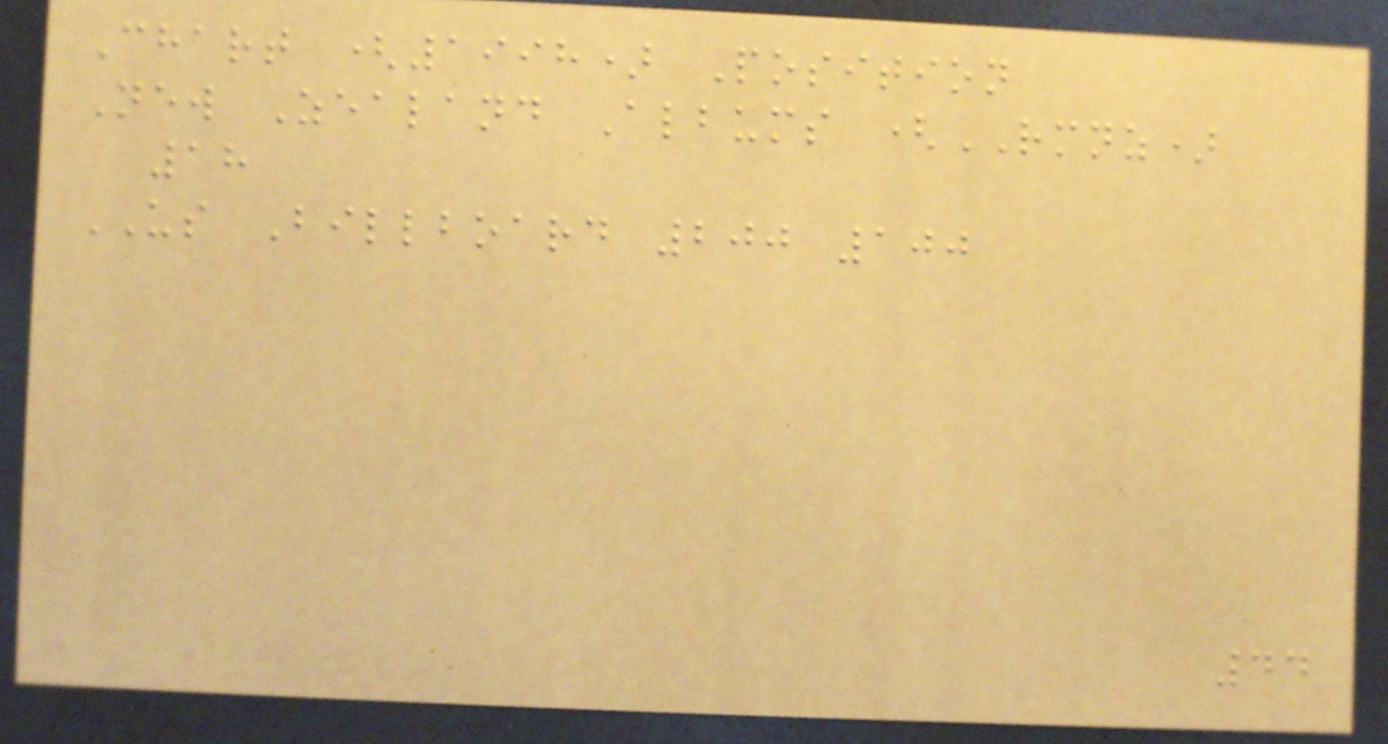Chart (1998) Position
New Zealand Albums (RMNZ)
18
US Billboard 200 100
44
